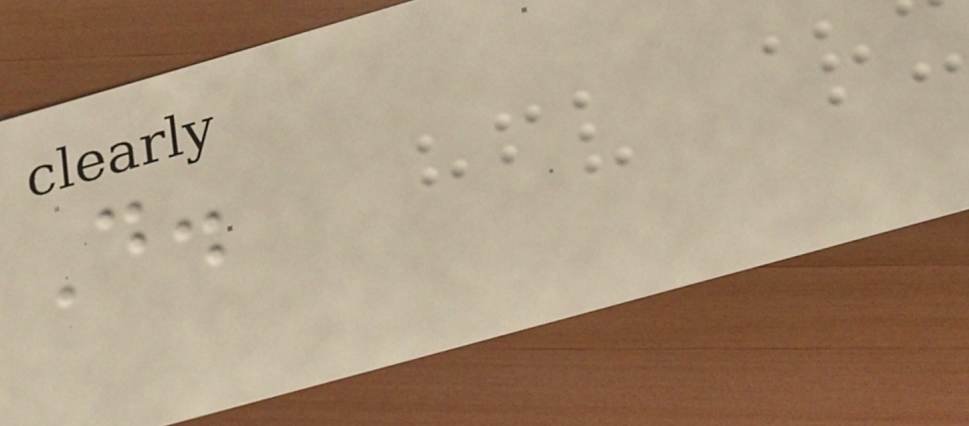D.
